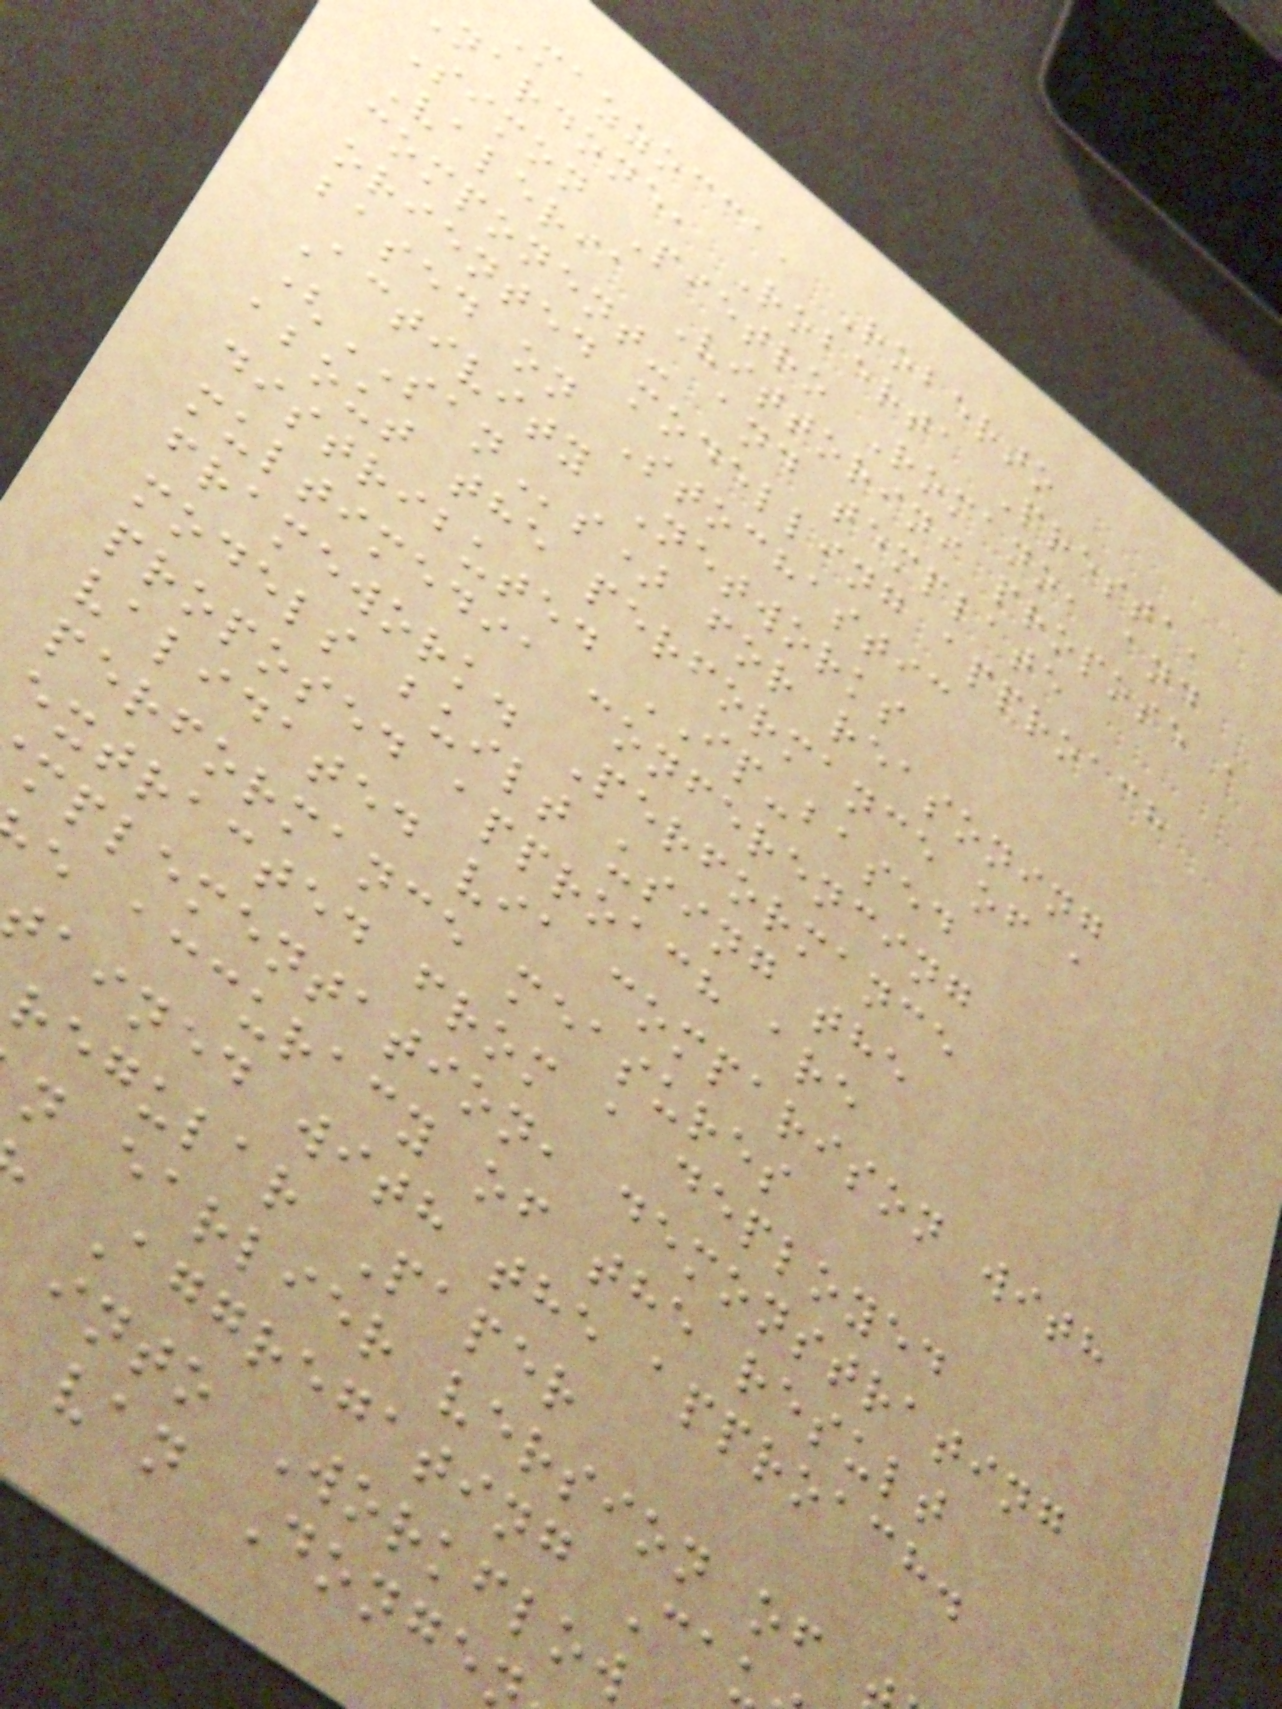Mazzocca, Roberto
nardone, Roberta Presta,
Simon Pietro Romano, and
Valeria Vittorini propose a
component- and template
oriented modelling approach
based on Stochastic
Activity Networks
(SANs) for reasoning
about the performance of a
distributed IP-based
multimedia conferencing
framework. Performance
models built using the
proposed approach are
validated via comparison with
performance measures
extracted from a deployed
mplementation, demonstrating
e accuracy of the result
ained with the approach.
regular Paper
n earlier version of
Aggregating Ca
into Workflow
van Donge
